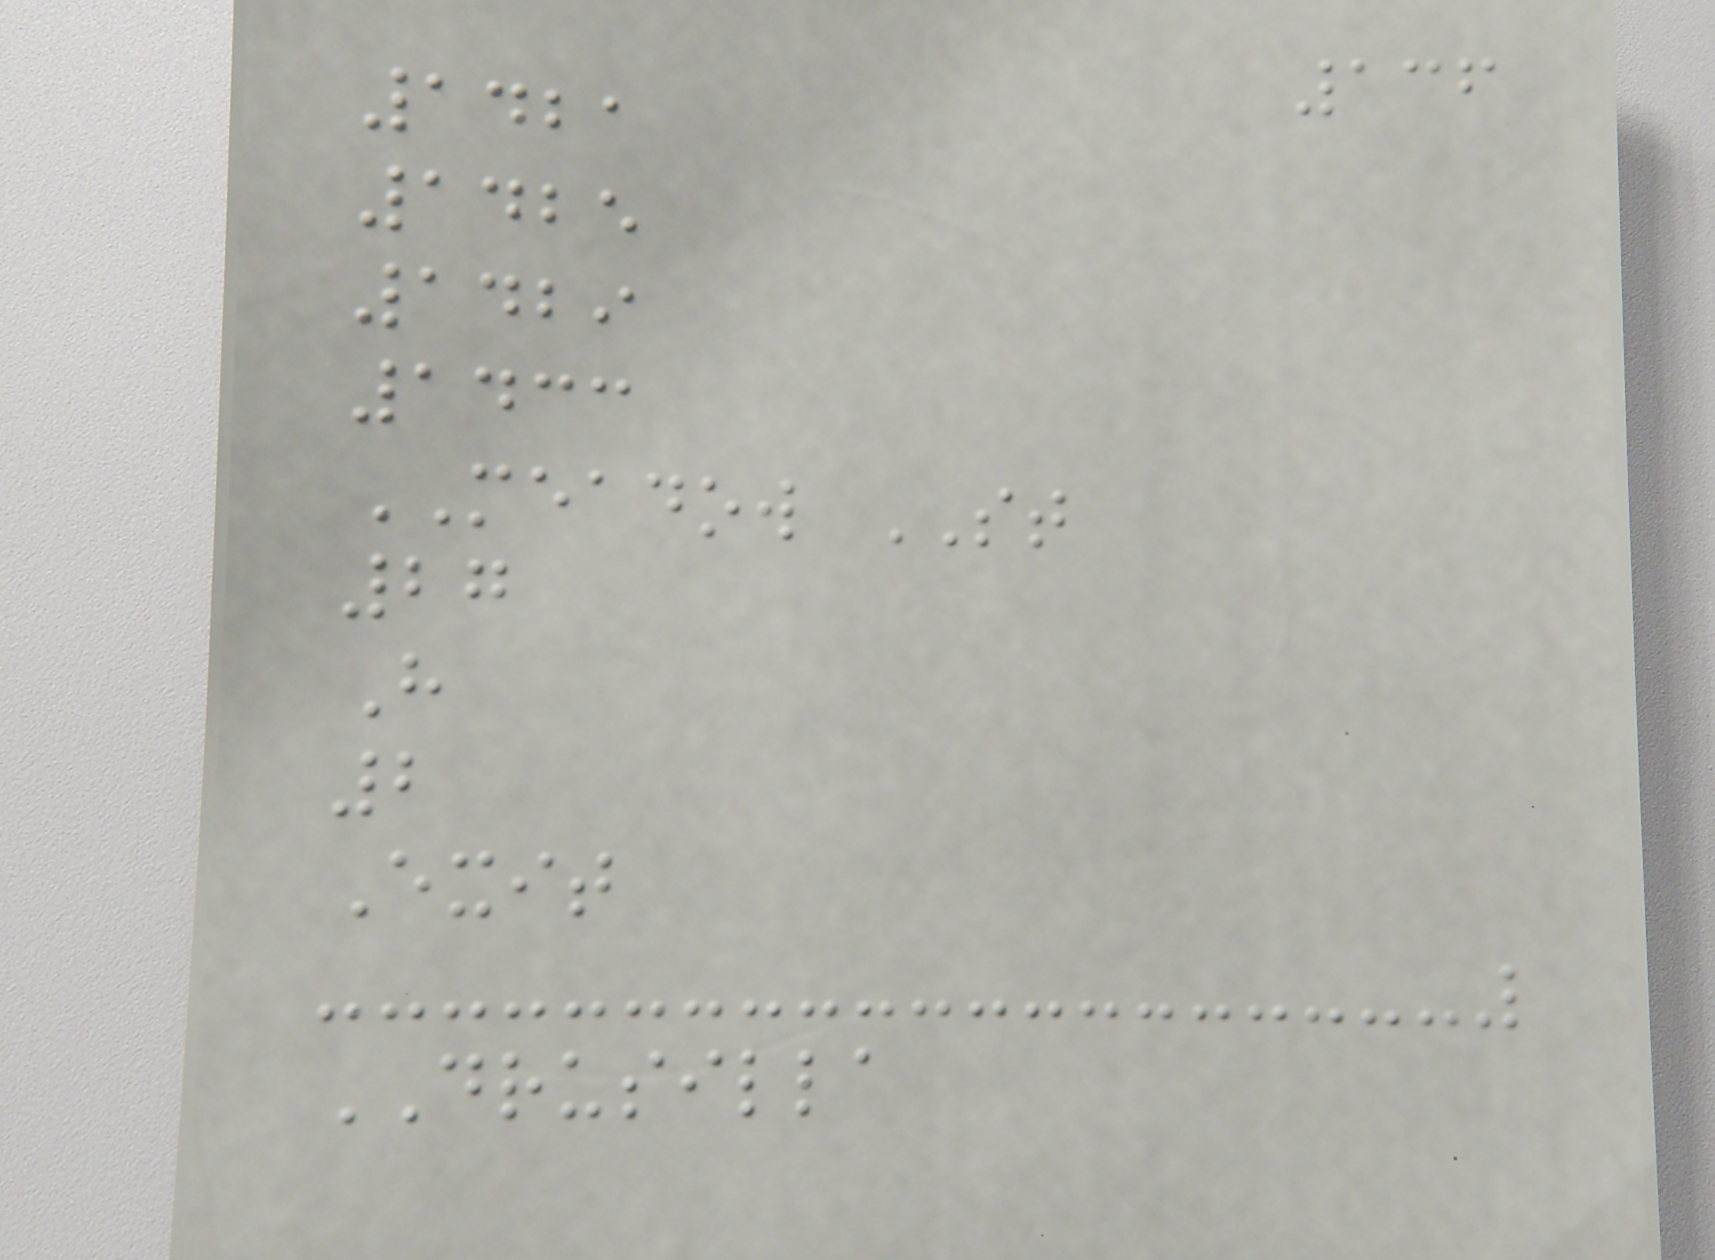136
1421
1425
1429
1433
MEADOW ST
27
H
2
Exit
DRUSILLA
